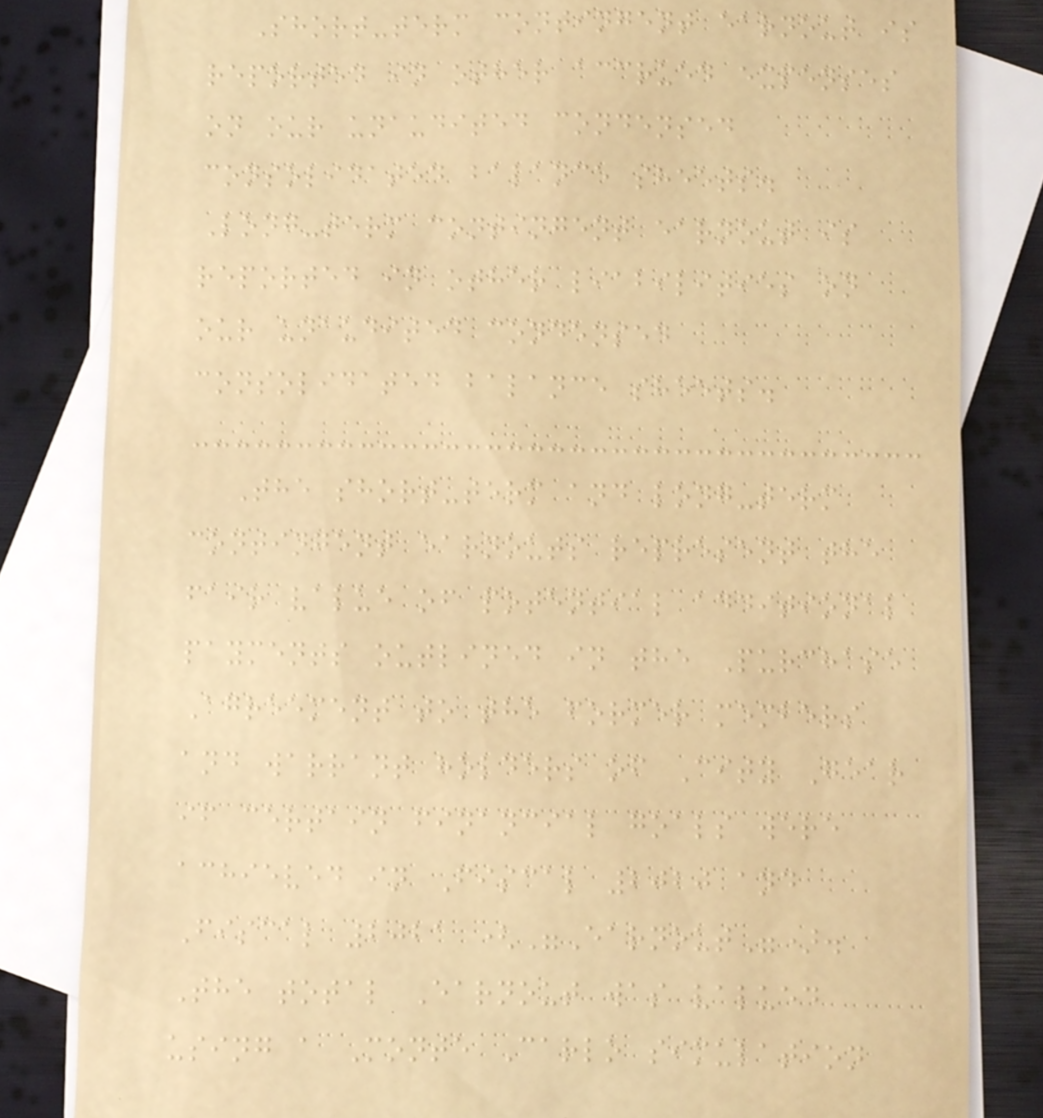Short-term contingent earnout is
reported in other accrued expenses
on our unaudited condensed
consolidated balance sheets.
Long-term contingent earnout is
reported in other liabilities on
our unaudited condensed
consolidated balance sheets.
The short-term and long-term
contingent earnouts represent the
fair value of potential additional
payments outlined in the Purchase
Agreement to the former members
and warrant holders of City Gear
if certain financial goals were
achieved in Fiscal 2020 and
Fiscal 2021 ("Earnout").
The total Earnout was valued
using a Monte Carlo simulation
